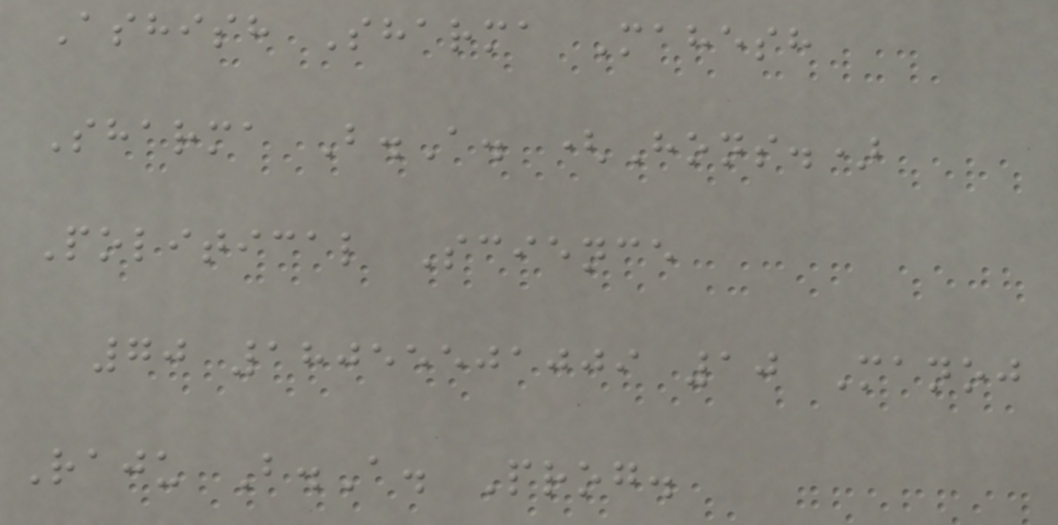Ashish Sharma Mahesh
Sharma B.A. (Hons.)
Political Science
70 18055501009 10 Manoj
Raju B.A. Prog.
